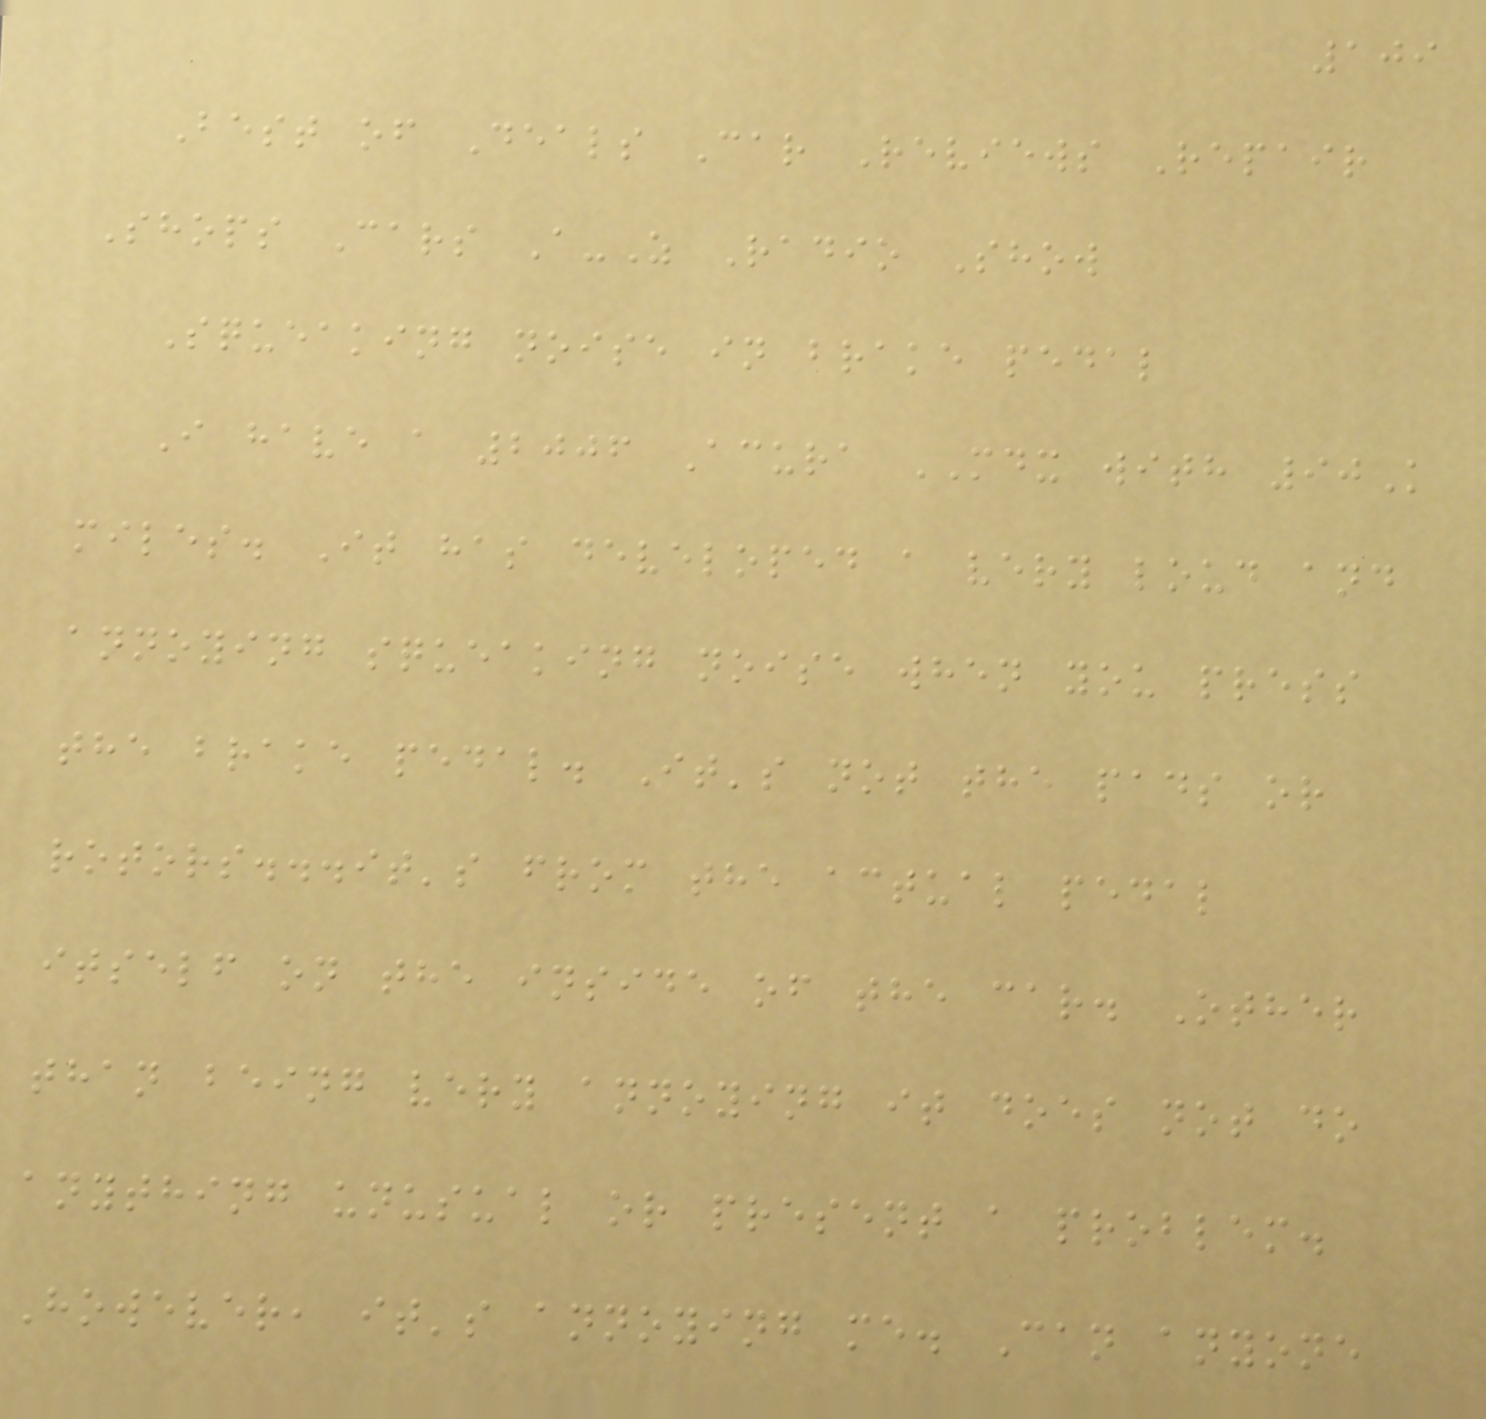109
Best of Deals Car Reviews Repair
Shops Cars A-Z Radio Show
Squeaking noise in brake pedal
I have a 2006 Acura MDX with 90K
miles. It has developed a very loud and
annoying squeaking noise when you press
the brake pedal. It's not the pads or
rotors...it's from the actual pedal
itself on the inside of the car. Other
than being very annoying it does not do
anything unusual or present a problem.
However, it's annoying me. Can anyone
